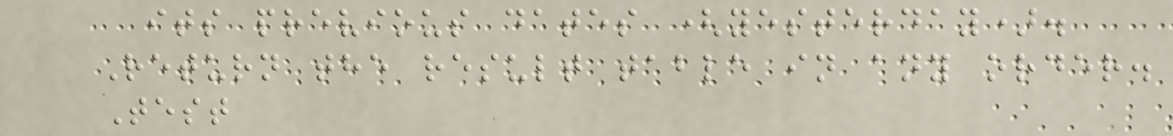its previous dates (yesterday).
Return the result table in any order.
Test
